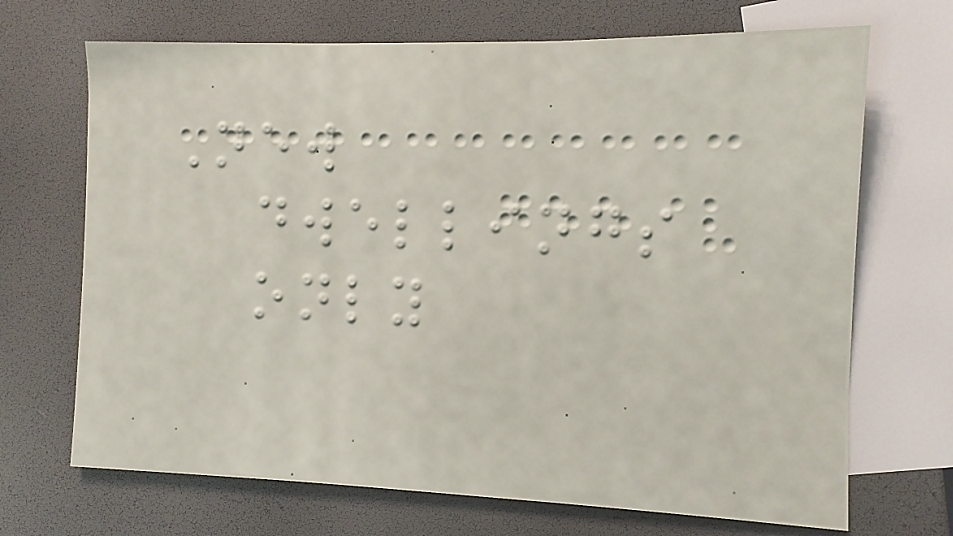New
dwellings
only
